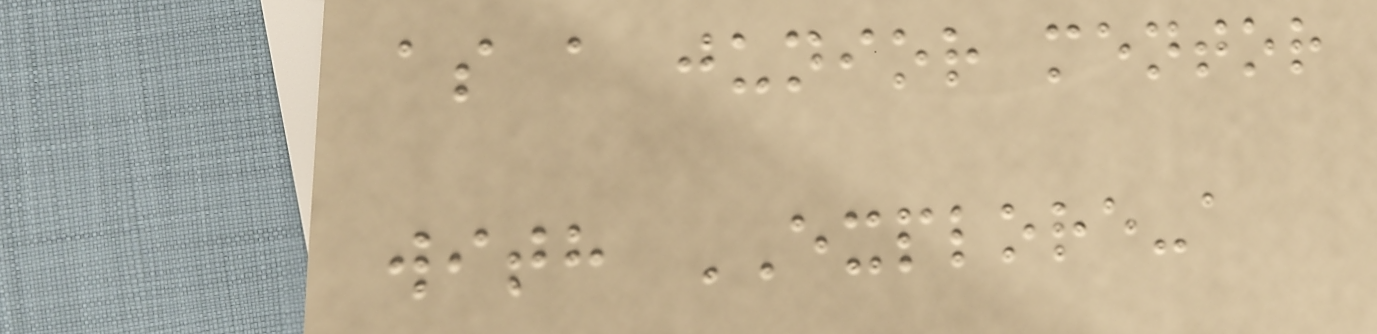as a junior mentor
with EXPLORE-a
